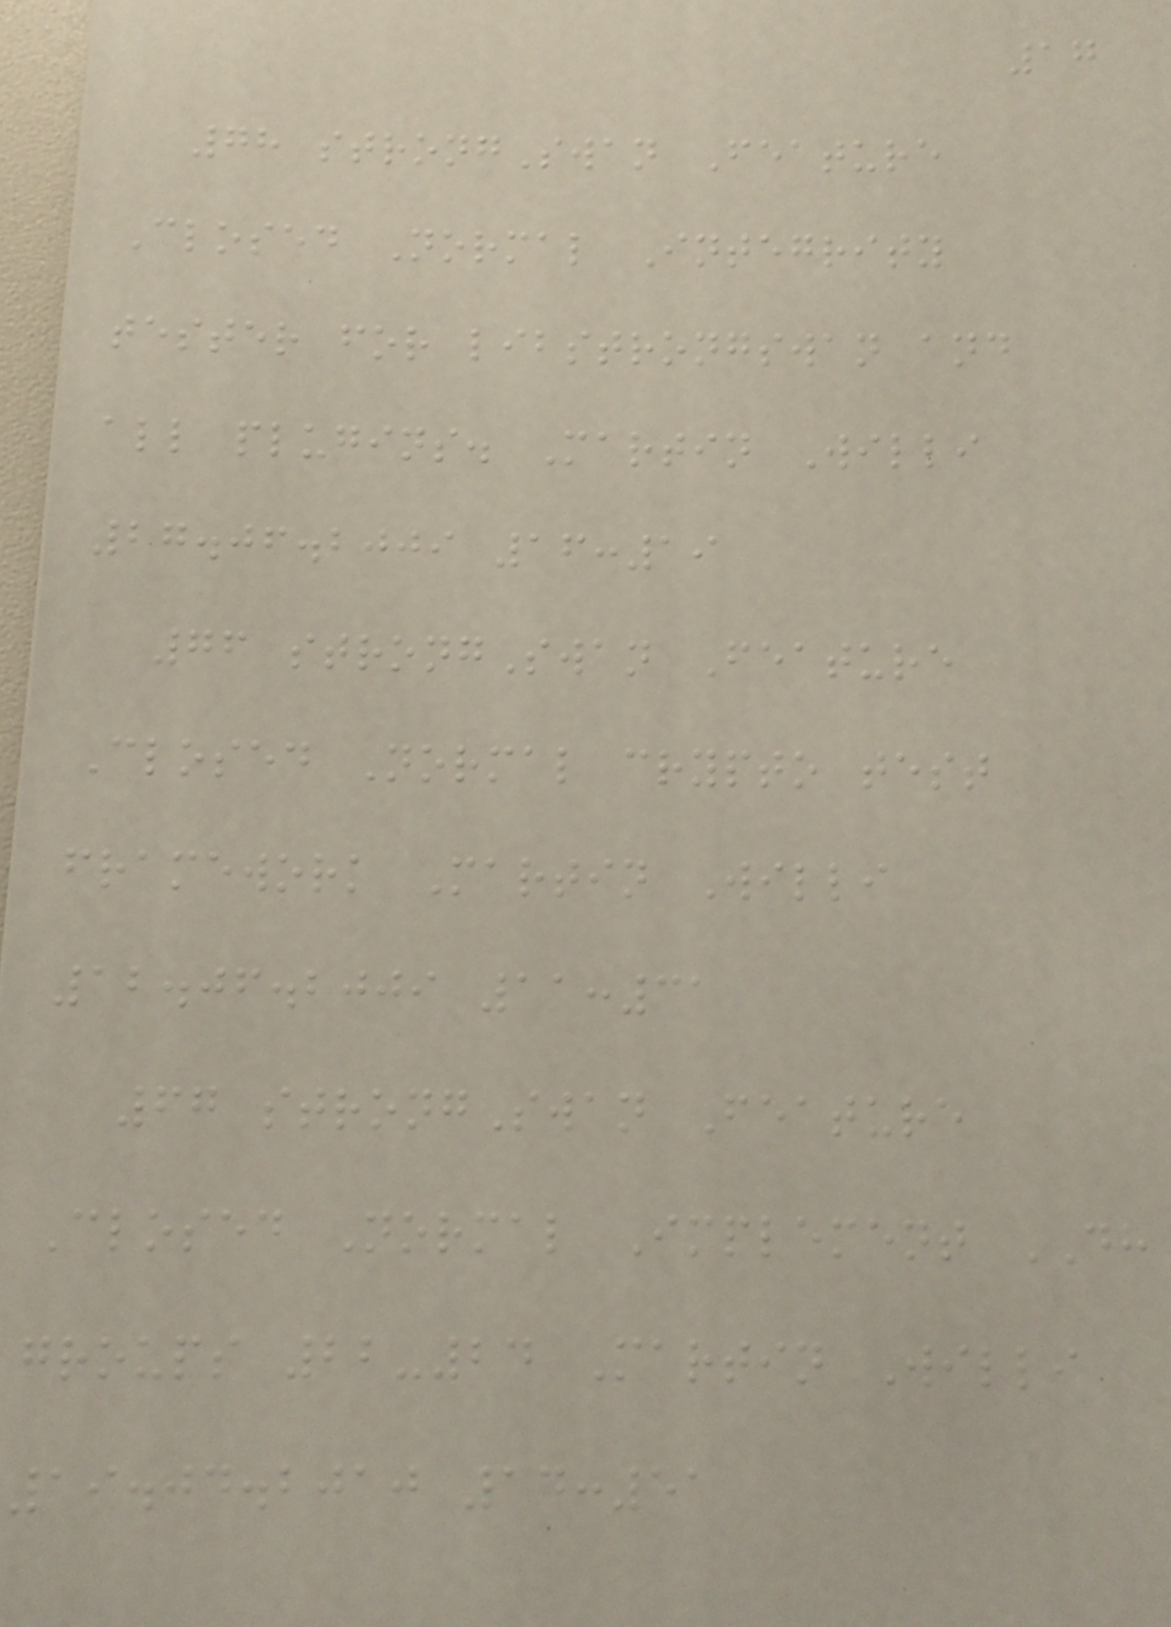17
78 strongSwan Feature
Closed Normal Integrity
tester for libstrongswan and
all plugins. Martin Willi
27.06.2009 16:19
76 strongSwan Feature
Closed Normal crypto test
framework Martin Willi
12.06.2009 11:31
67 strongSwan Feature
Closed Normal Implement DH
groups 22-24 Martin Willi
19.04.2010 14:51
